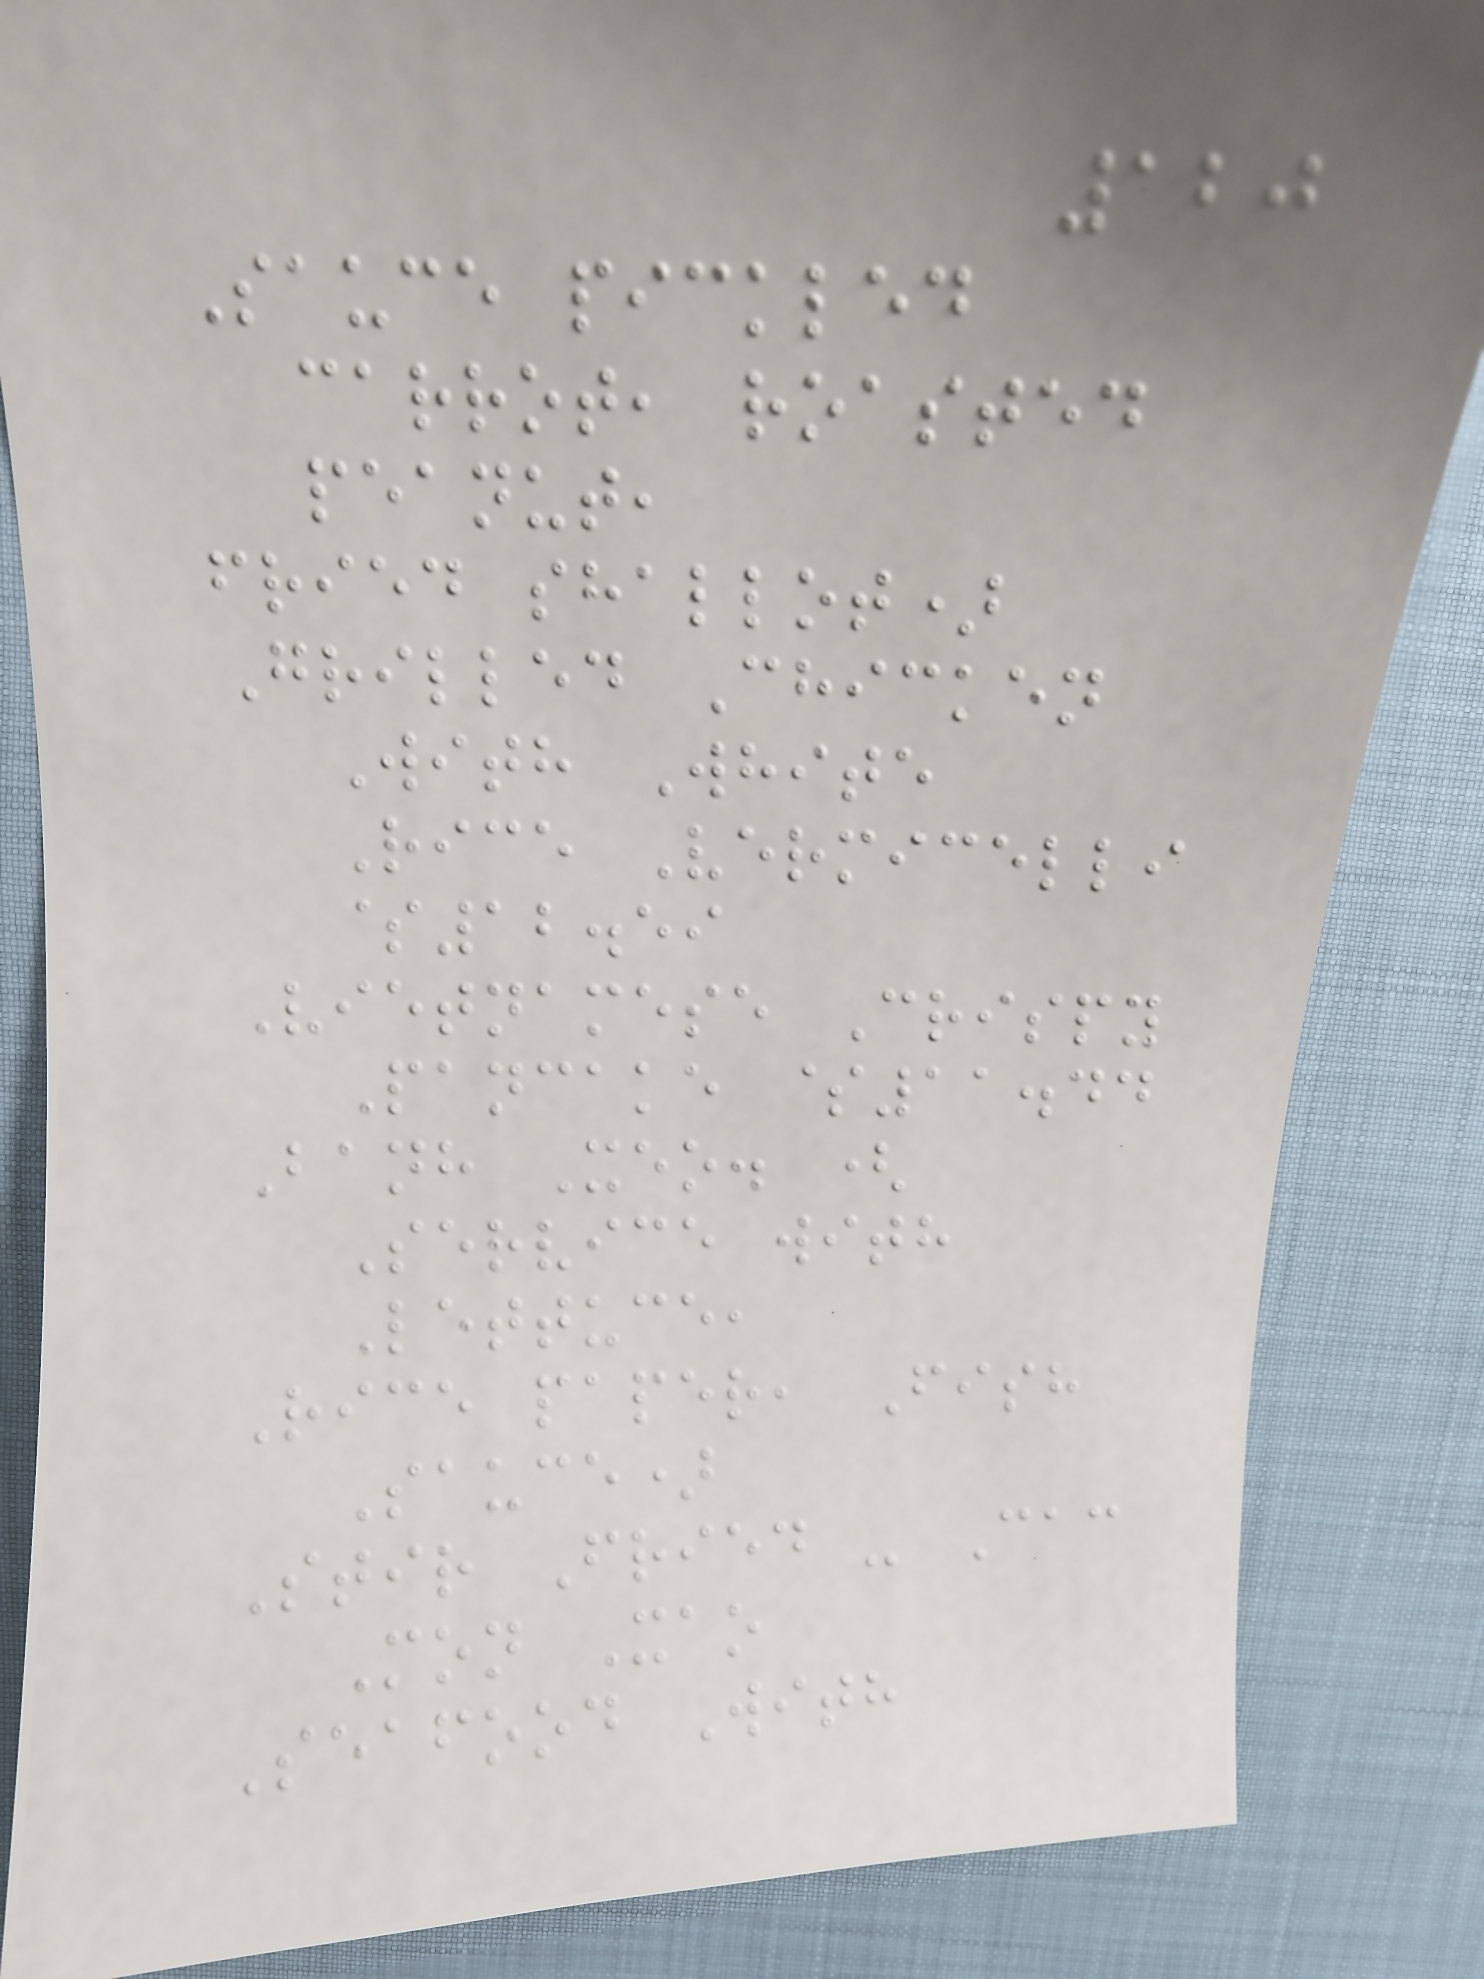120
Sauce pickled
carrot, roasted
peanut,
fried shallot)
Grilled Chicken
With White
Rice Vermicelli
$12.59
Vietnamese Crispy
Pancake $11.44
Banh Xeo. (
Service with
Lettuce,
Rice paper, Fish
Sauce)
Stir Fried - Cac
Mon Xao
Seafood With
